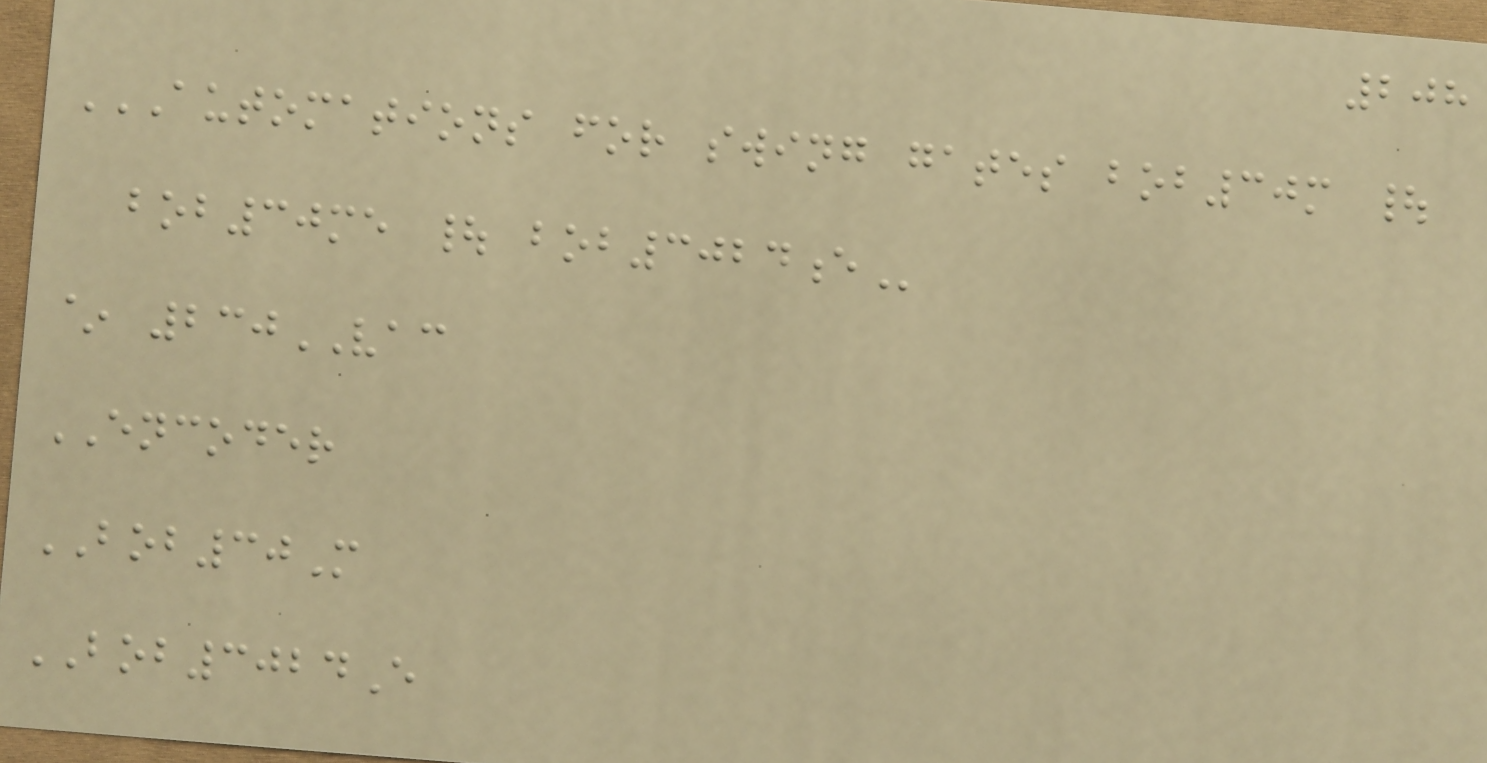208
AUTOMATIONS FOR SWING GATES BOB30M |
BOB30ME | BOB3024E
~ 230VAC
ENCODER
BOB30M
BOB3024E
